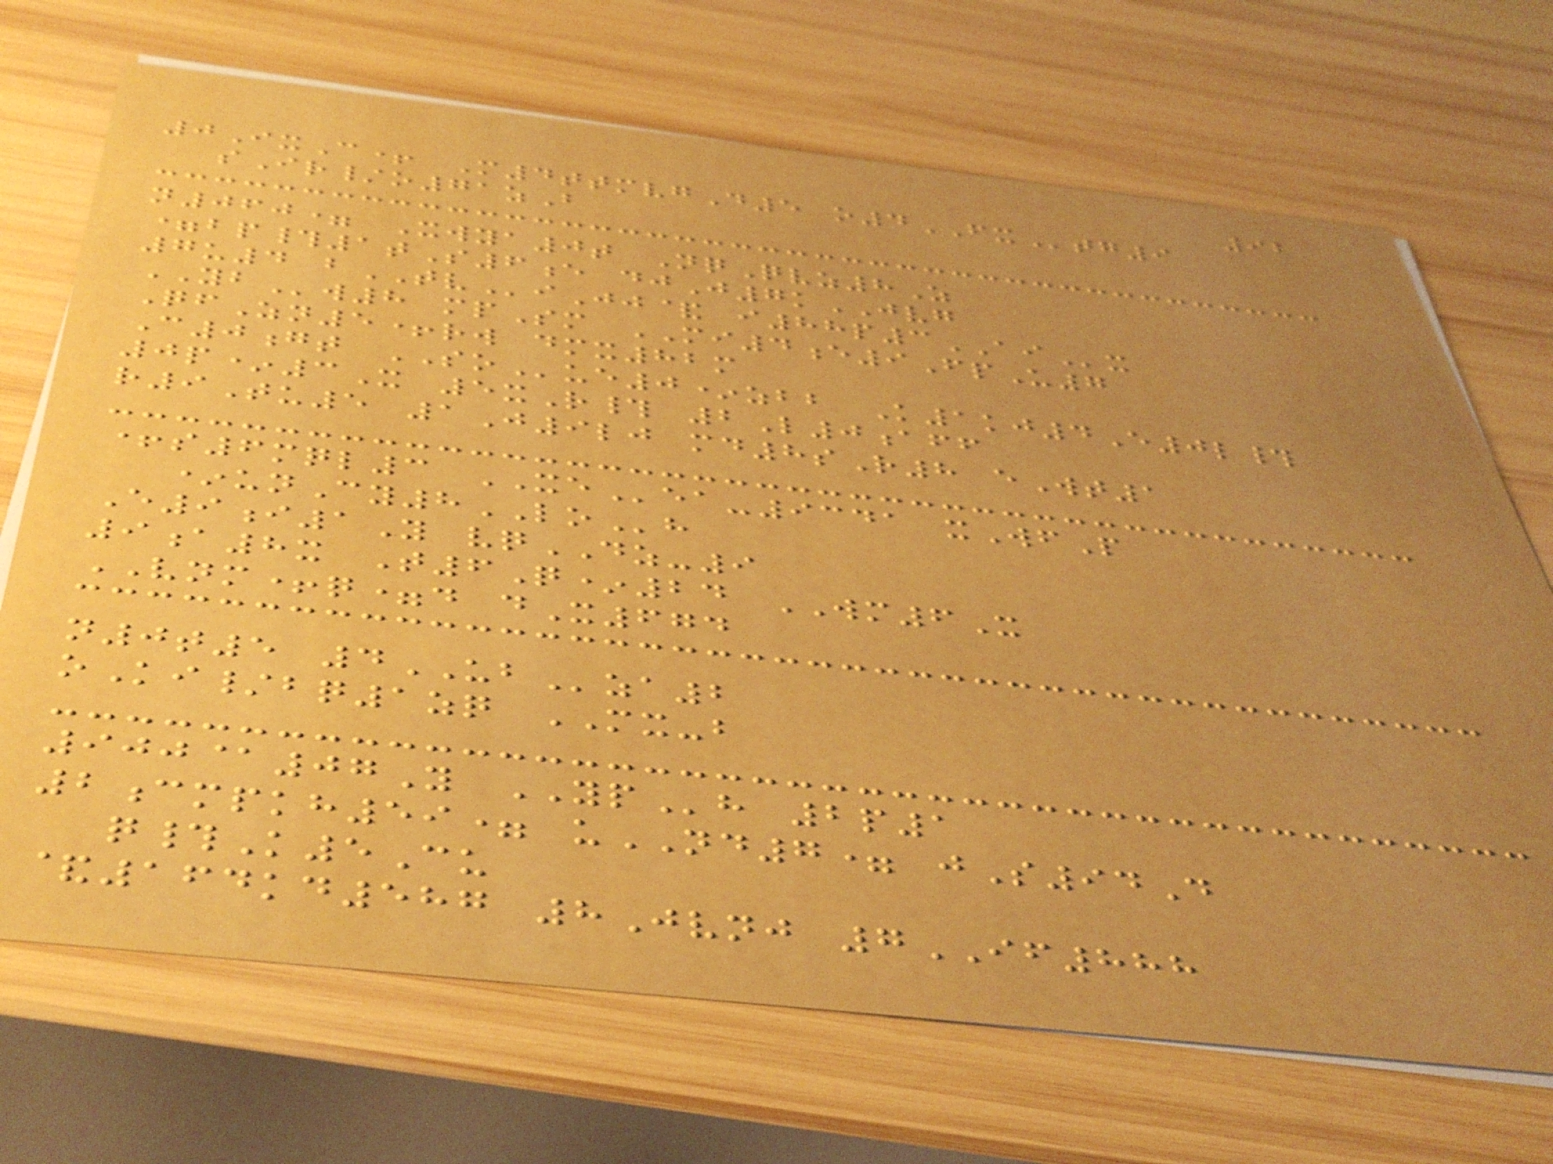92
0IxC+ M4ttmvgD5 o4FXtg9
sIr/o71zB
n060= Xwya0t NqQvz8Z
=bp#1tS6e djJ7kJVG
7u4 bTViJj& i88p3AIx
YBw8 mpSm MI4e9FpU7
QfZn5+rw dmx82m
C0gt SOue0*zbb K1kj4E0l#
0p*3X 5xR# 2L0aff
r9Tu5 1J9lj md8sR8 eWt1
+s6mql3 XEea-9341 xWfP
*unCy8LOh
E9i1Y vqDZ-9
9a8x T6Q*24 WM6X
VNM+q=d dX674
n0t5 4UBza2
oKi/bq1zq MX-b
900@07Y YPh 2p1
2cmpkh59= uND7= jS94D
q#K5Cu
&164kd587 8Jvnj 7IF888
